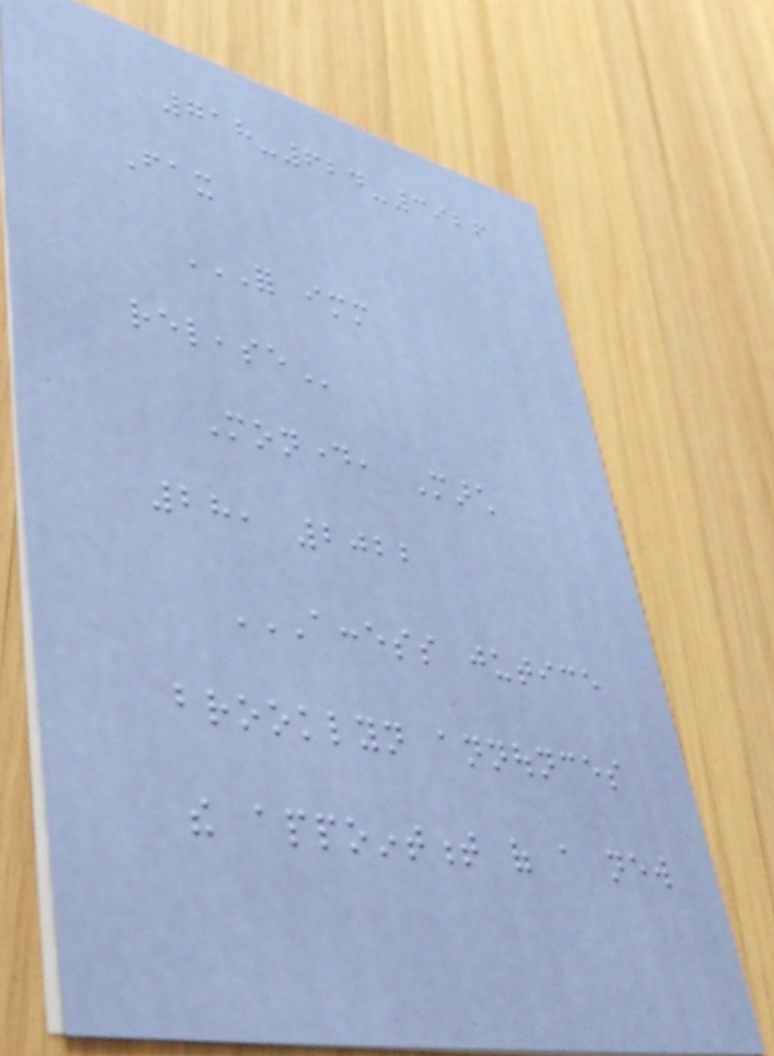718-624-3926
Fax
FOR IMMEDIATE
RELEASE
Monday, March
28, 2022
ACCESS JUTICE
BROOKLYN ANNOUNCES
THE APPOINTMENT OF A NEW
